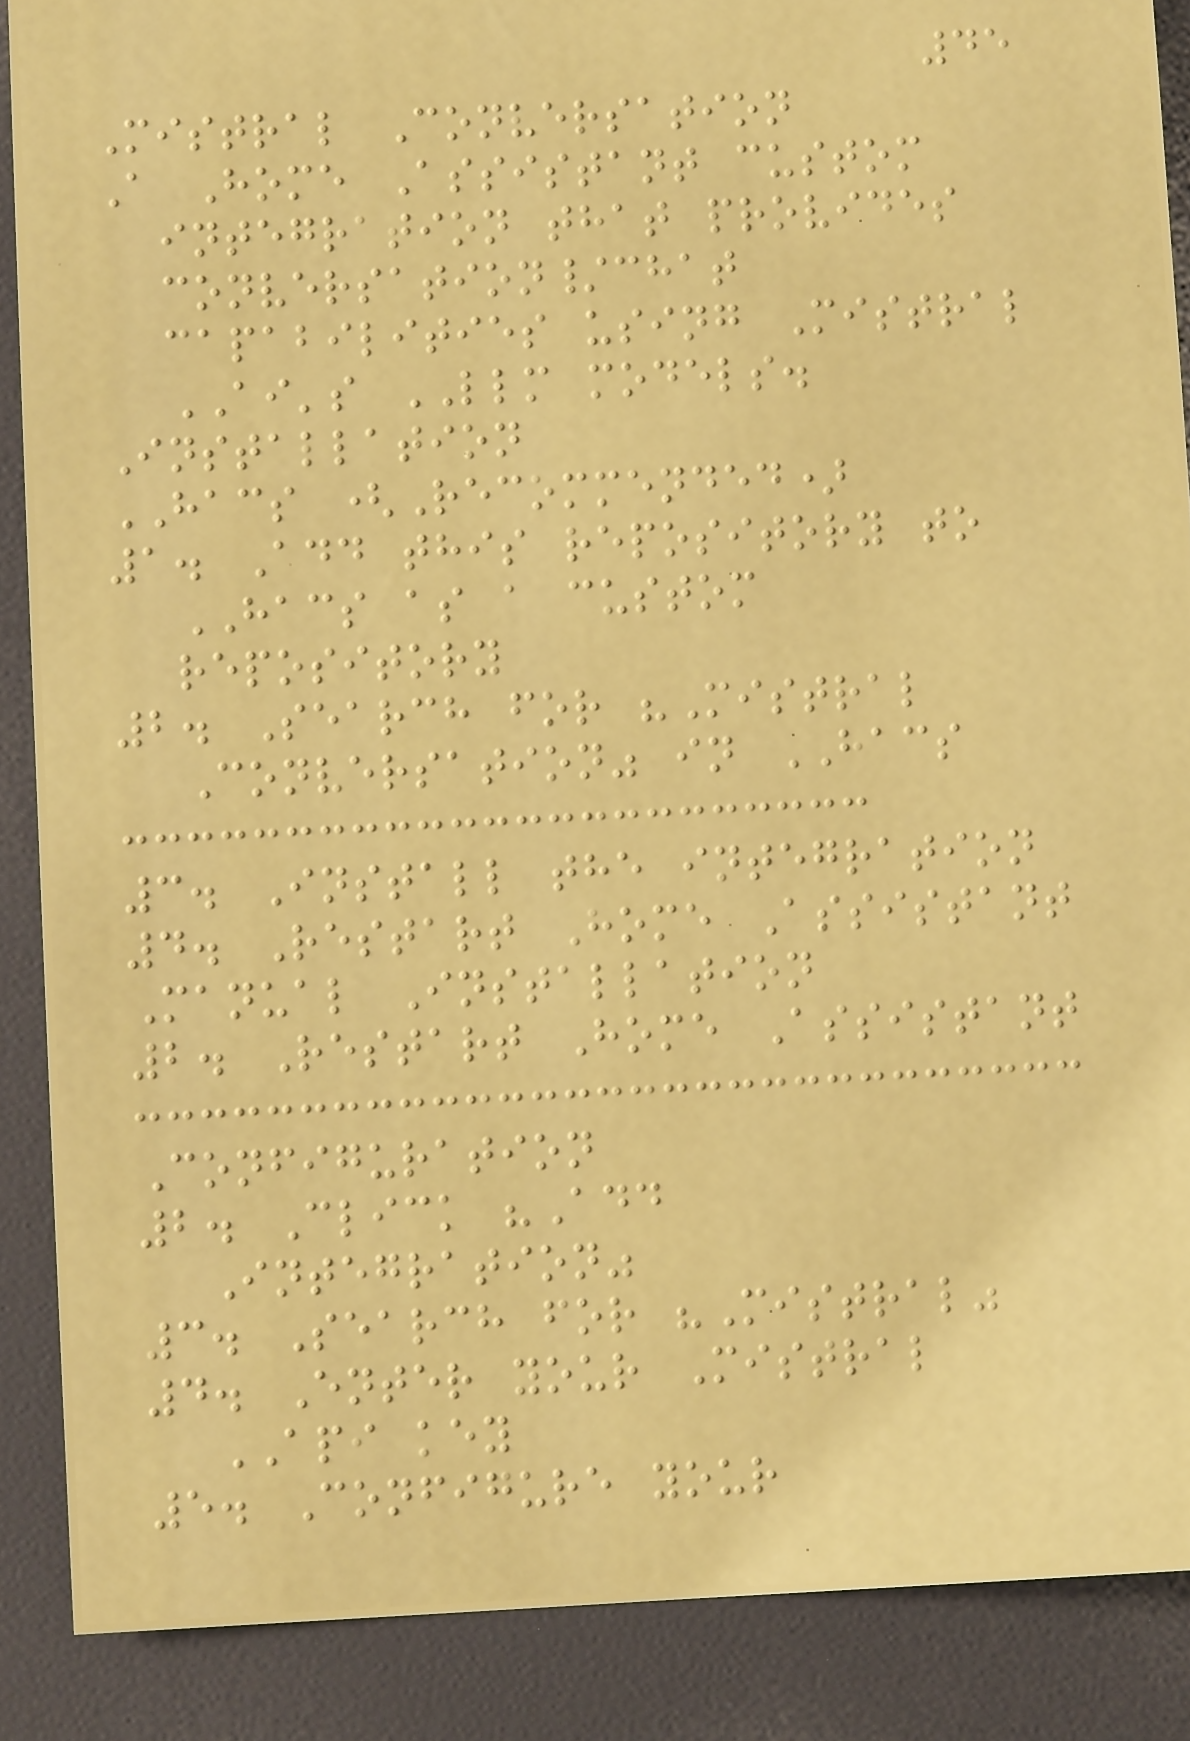45
Mistral Conversation
A Home Assistant custom
integration that provides
conversation/chat
capabilities using Mistral
AI's LLM models.
Installation
HACS (Recommended)
1. Add this repository to
HACS as a custom
repository
2. Search for "Mistral
Conversation" in HACS
3. Install the integration
4. Restart Home Assistant
Manual Installation
2. Restart Home Assistant
Configuration
2. Click "Add
Integration"
3. Search for "Mistral"
4. Enter your Mistral
API key
5. Configure your
